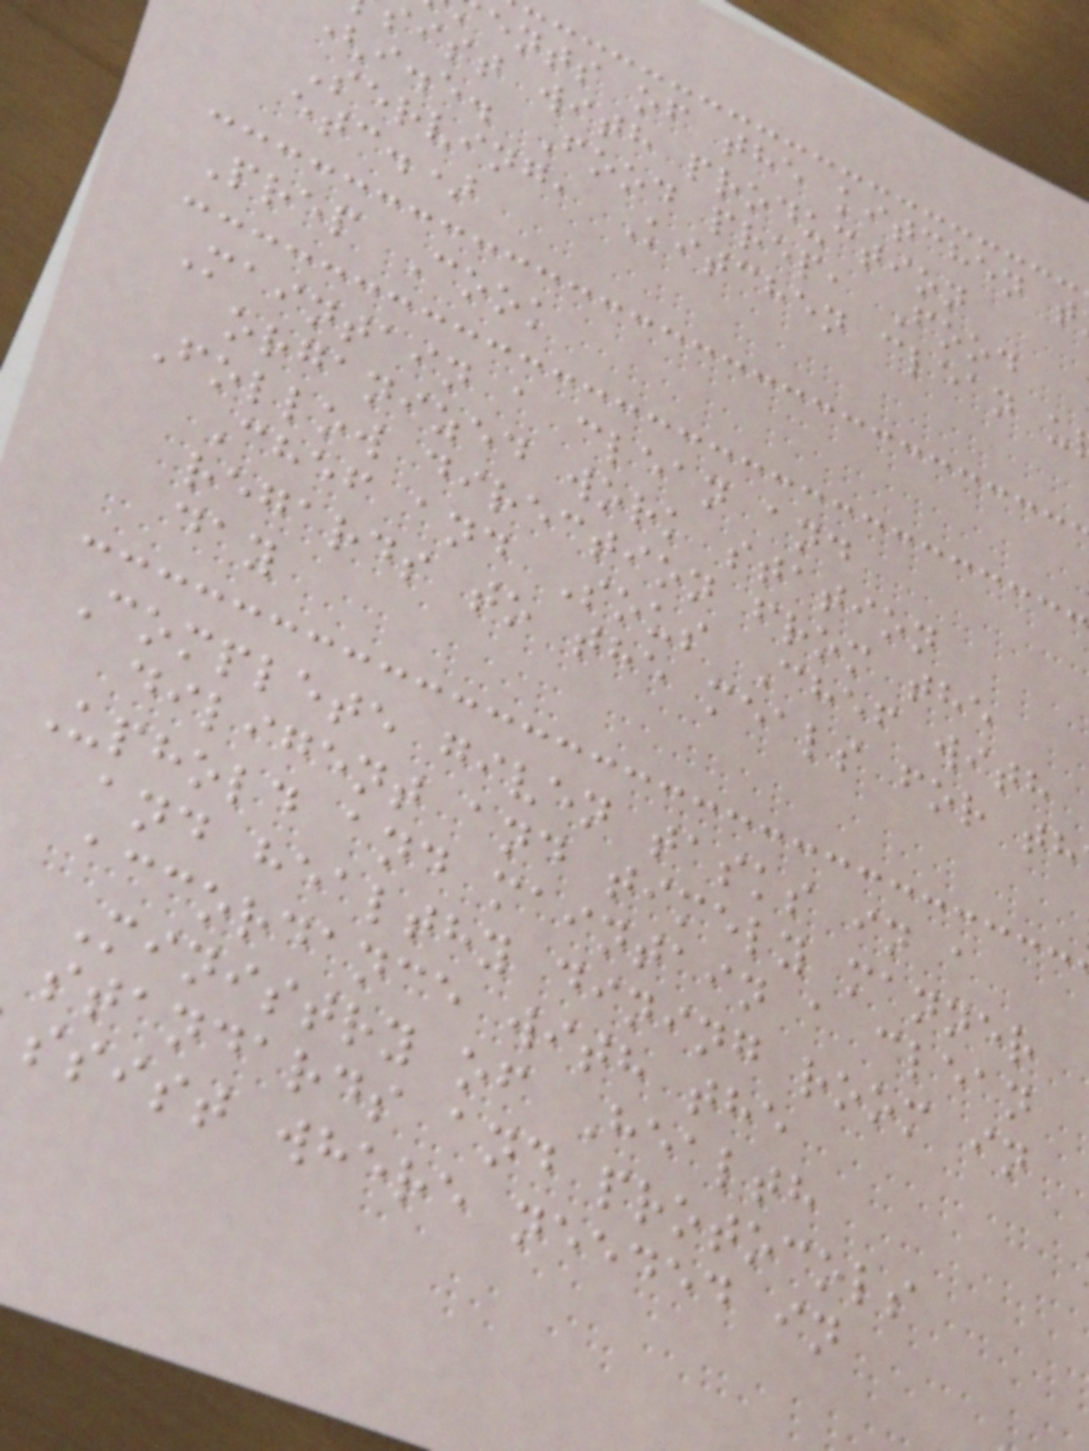ents of the kitchen t
ist with production
(i.e. Food prep, Food
Serving, Kitchen clean u
etc.)
Prep Cook
Maintain a clean and
organized work station
Follow direction from the
Chef and Sous Chef with
regards to the meals for th
day
Complete given tasks in a
diligent and timely manner
Uphold and maintain a clean
and healthy dining room in
accordance with the
Ministry of Health
standards and protocols
ssist where needed in
